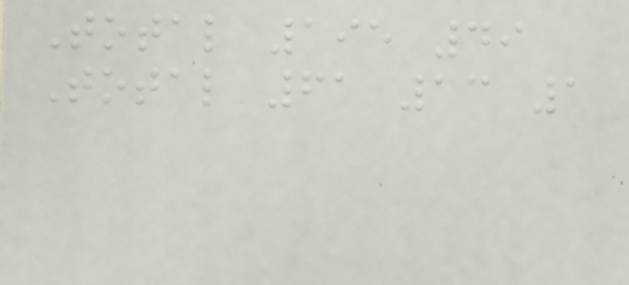Total 195 49
Total 61 13 1
